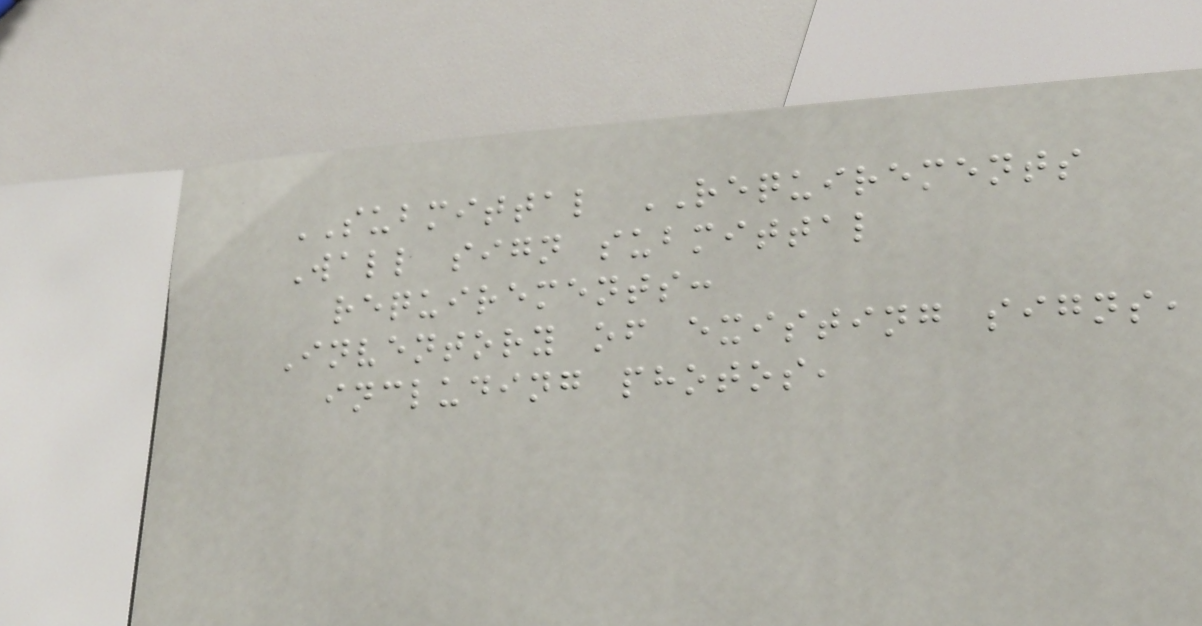SUBMITTAL REQUIREMENTS
Wall sign submittal
requirements:
Inventory of existing signs,
including photos,
